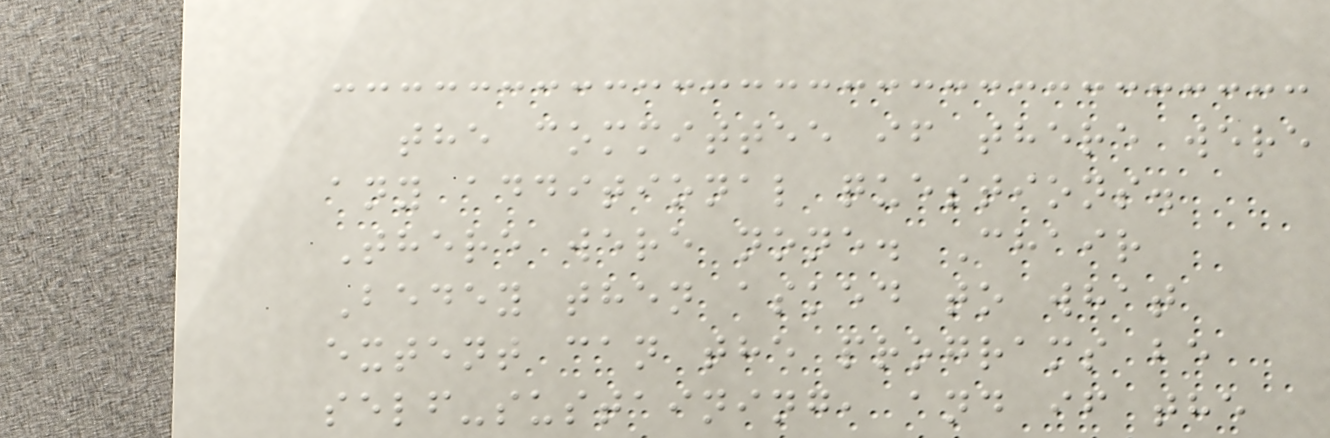the committee if there were
any additional questions.
There were none. Chair
Bedey then asked to what
extent can the programs be
self-sustaining, and if the
